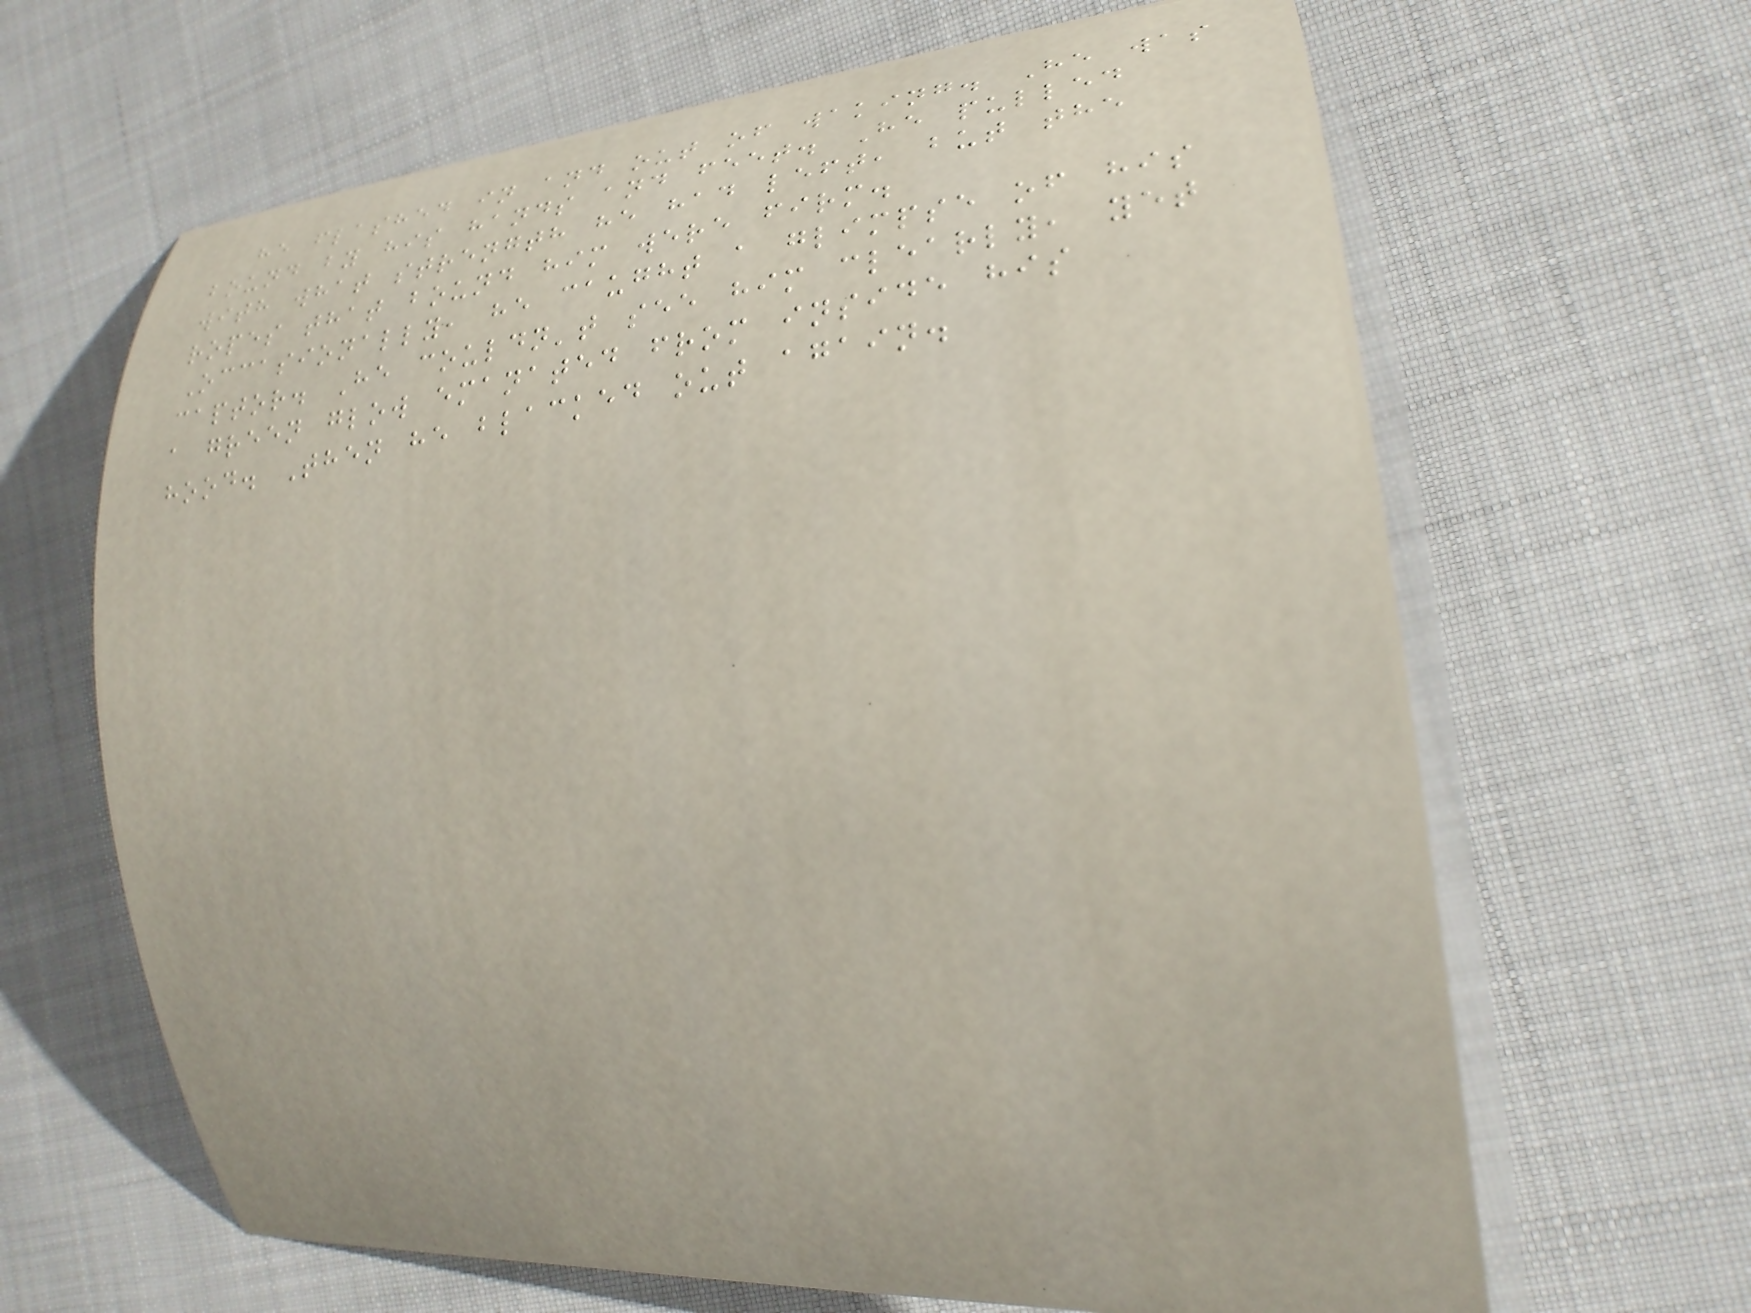he flashed in and out of waking. He was
bound by his hands and feet. He pulled
with what strength he had left, but the
ropes that bound him were firm.
Occasionally, he caught a glimpse of his
captor. He couldn't see him clearly, yet
a green glow emanated from inside his
hood. Then he blacked out again.
